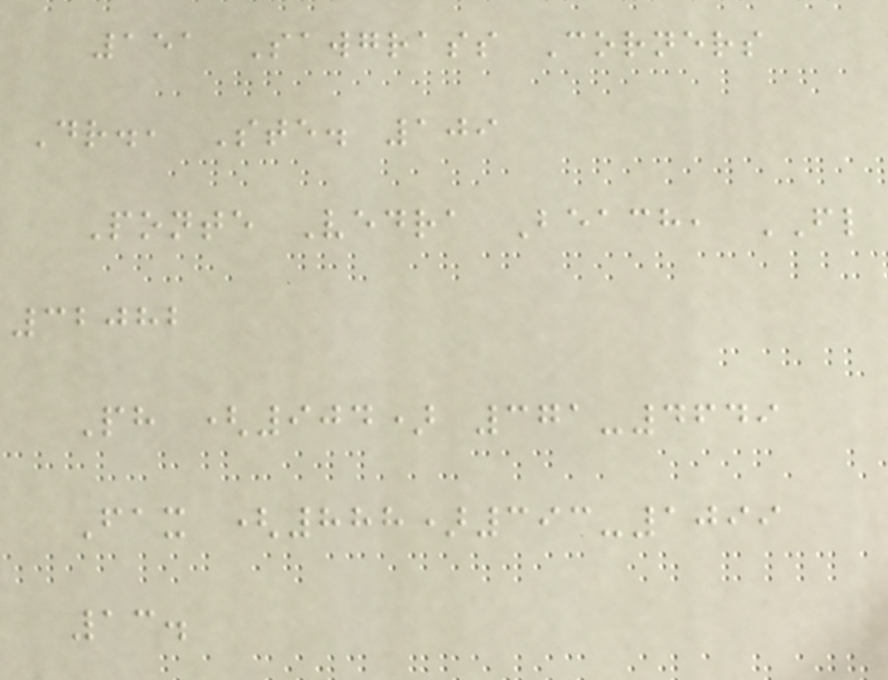151 Sawgrass Corners
Dr., Ste. 109
Ponte Vedra Beach, FL
32082
Ph (904) 371-4649
Fax (888)393-1099
13.
